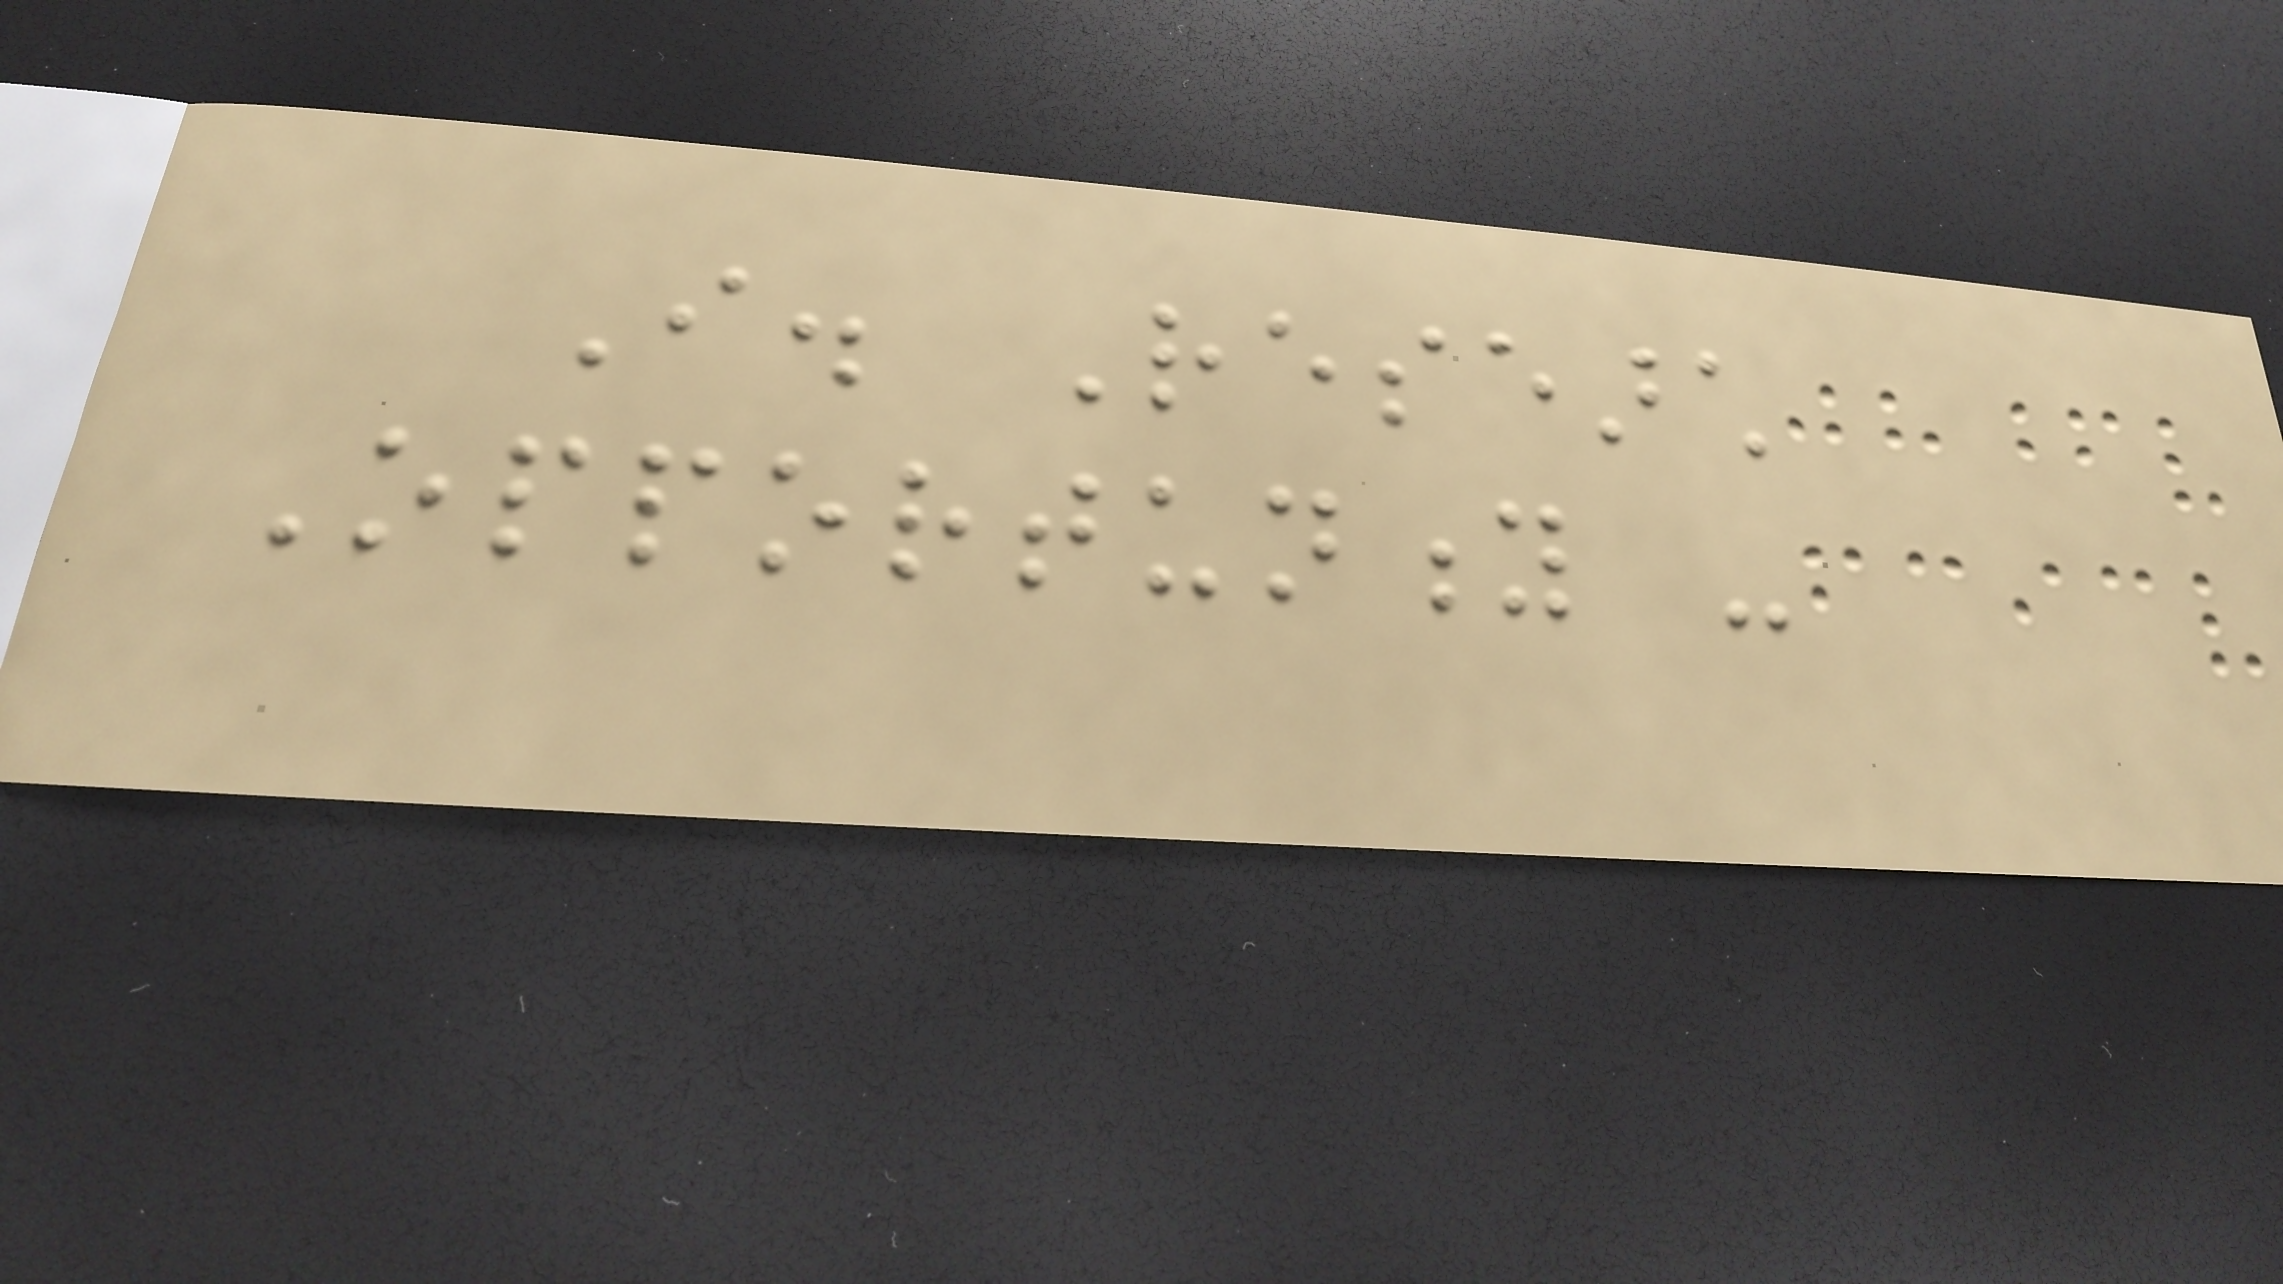I. Research
Opportunity -
